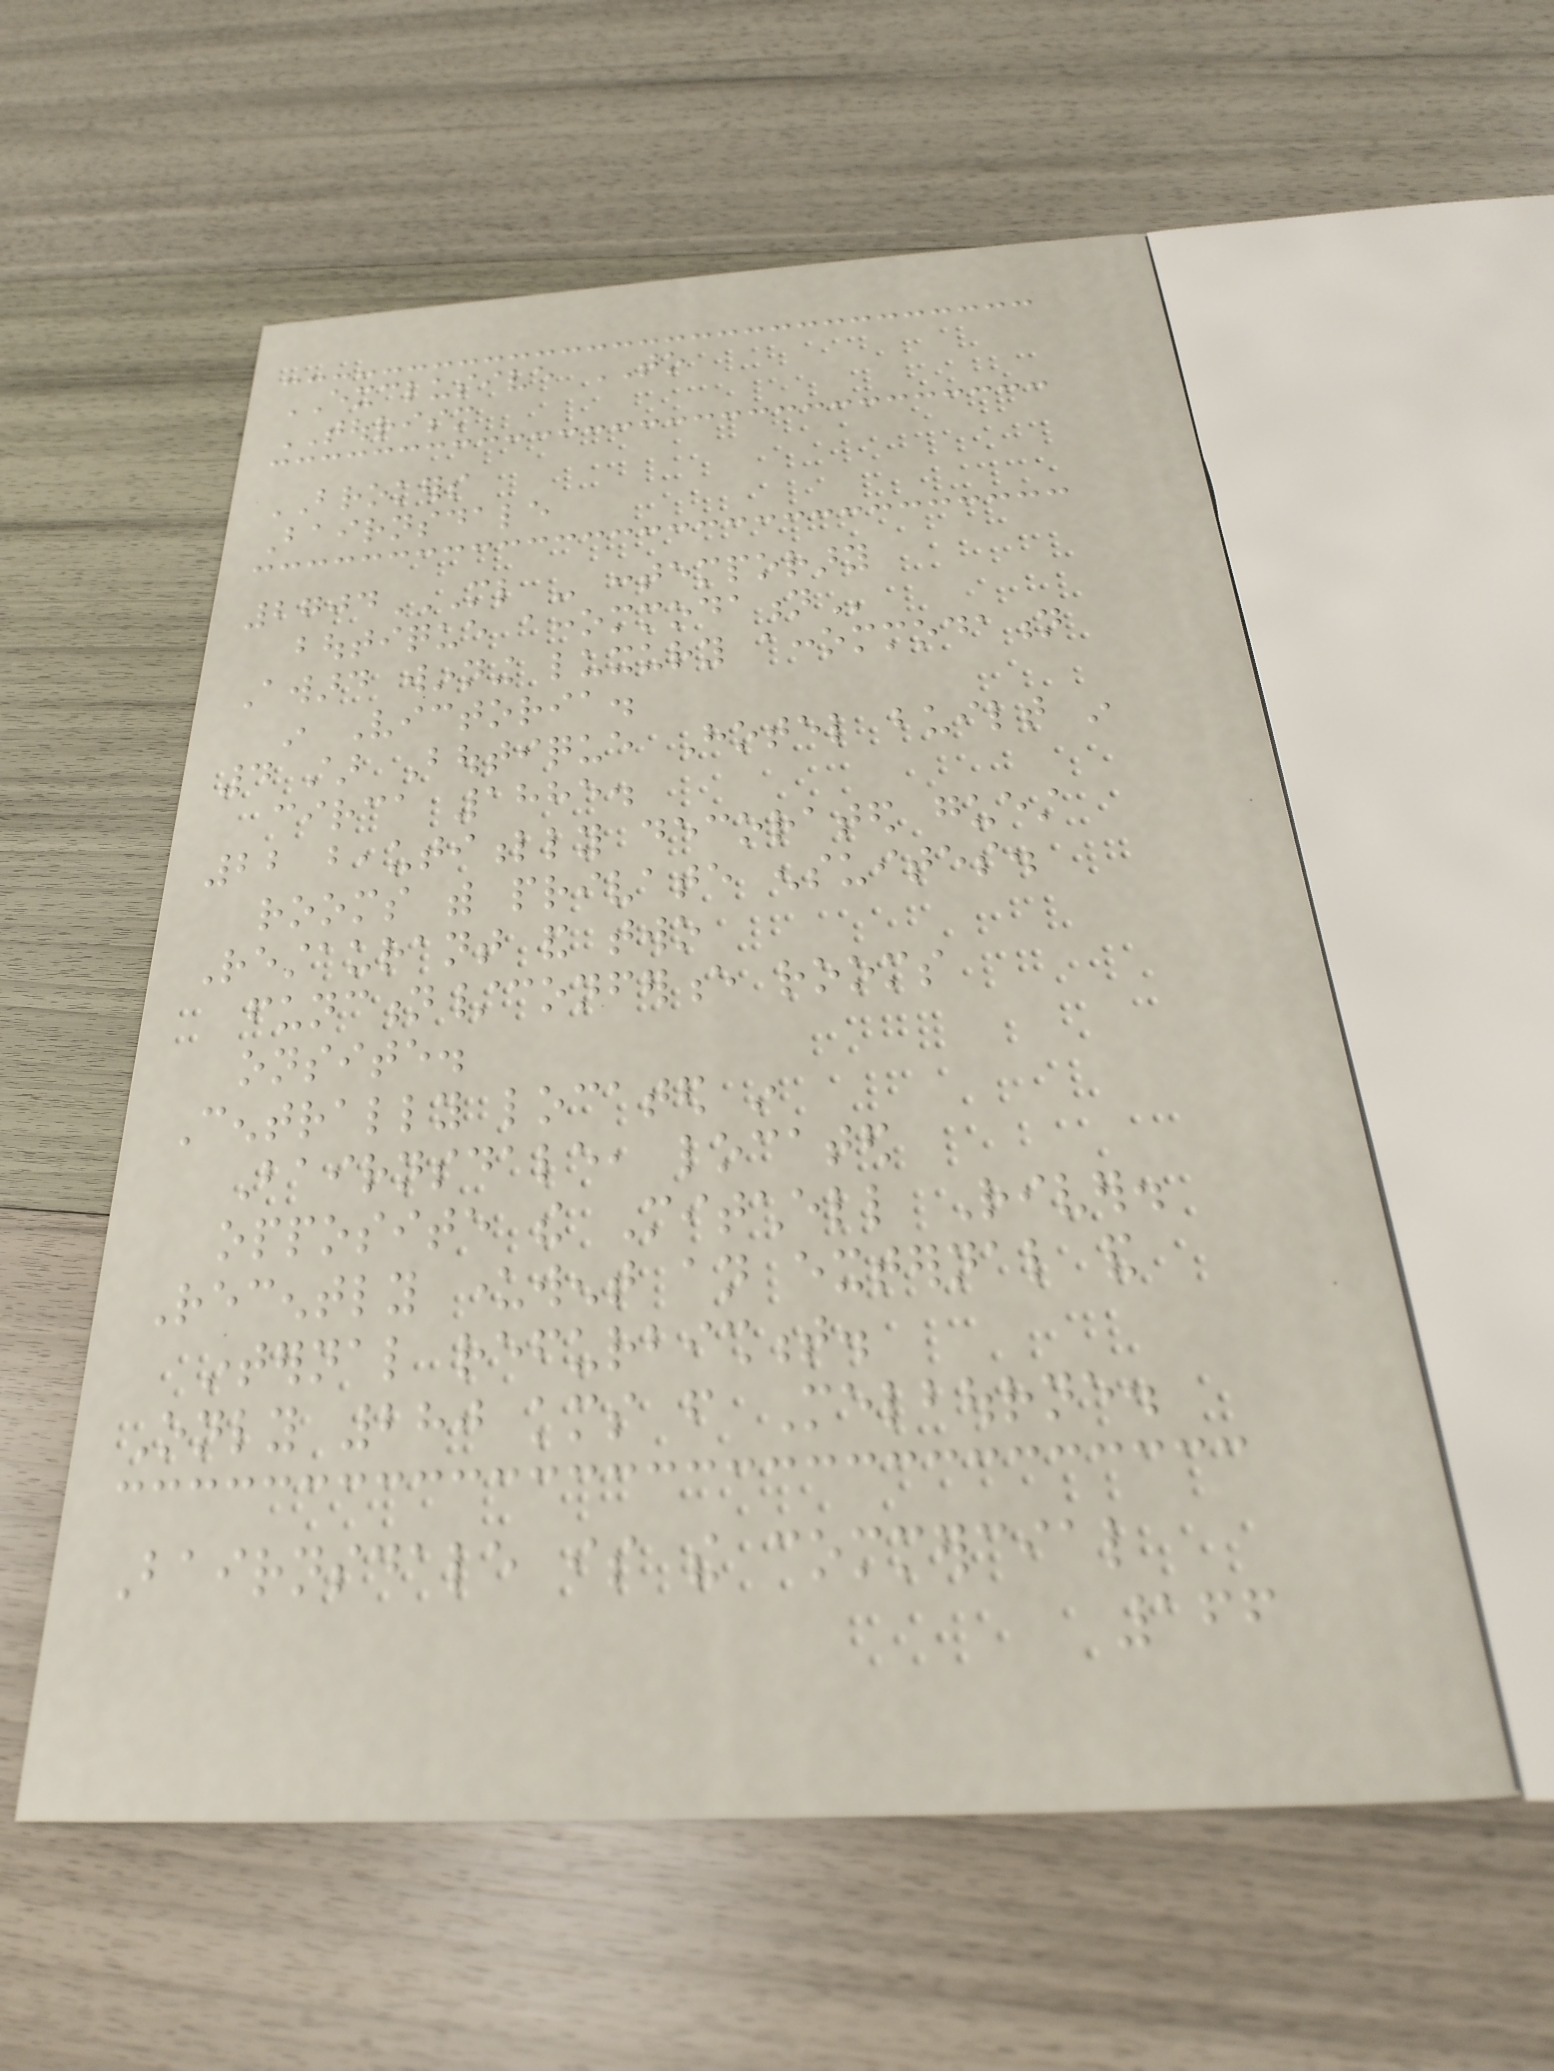EXCLUSIVE TO
TOURISM
BROKERS
Bairnsdale
2704ML - CONTEMPORARY
BOUTIQUE ACCOMMODATION
Award winning luxury accommodation
in Victoria.
4 star Boutique Hotel built in
circa 1885.
22 beautifully decorated guest
rooms with private ensuites.
Restaurant and two
function/conference rooms
onsite.
Centrally located in
Bairnsdale, located
opposite the Mitchell River.
Recently underwent an external and
internal refurbishment.
Only 280 kms from Melbourne.
Bairnsdale is the commercial
166
